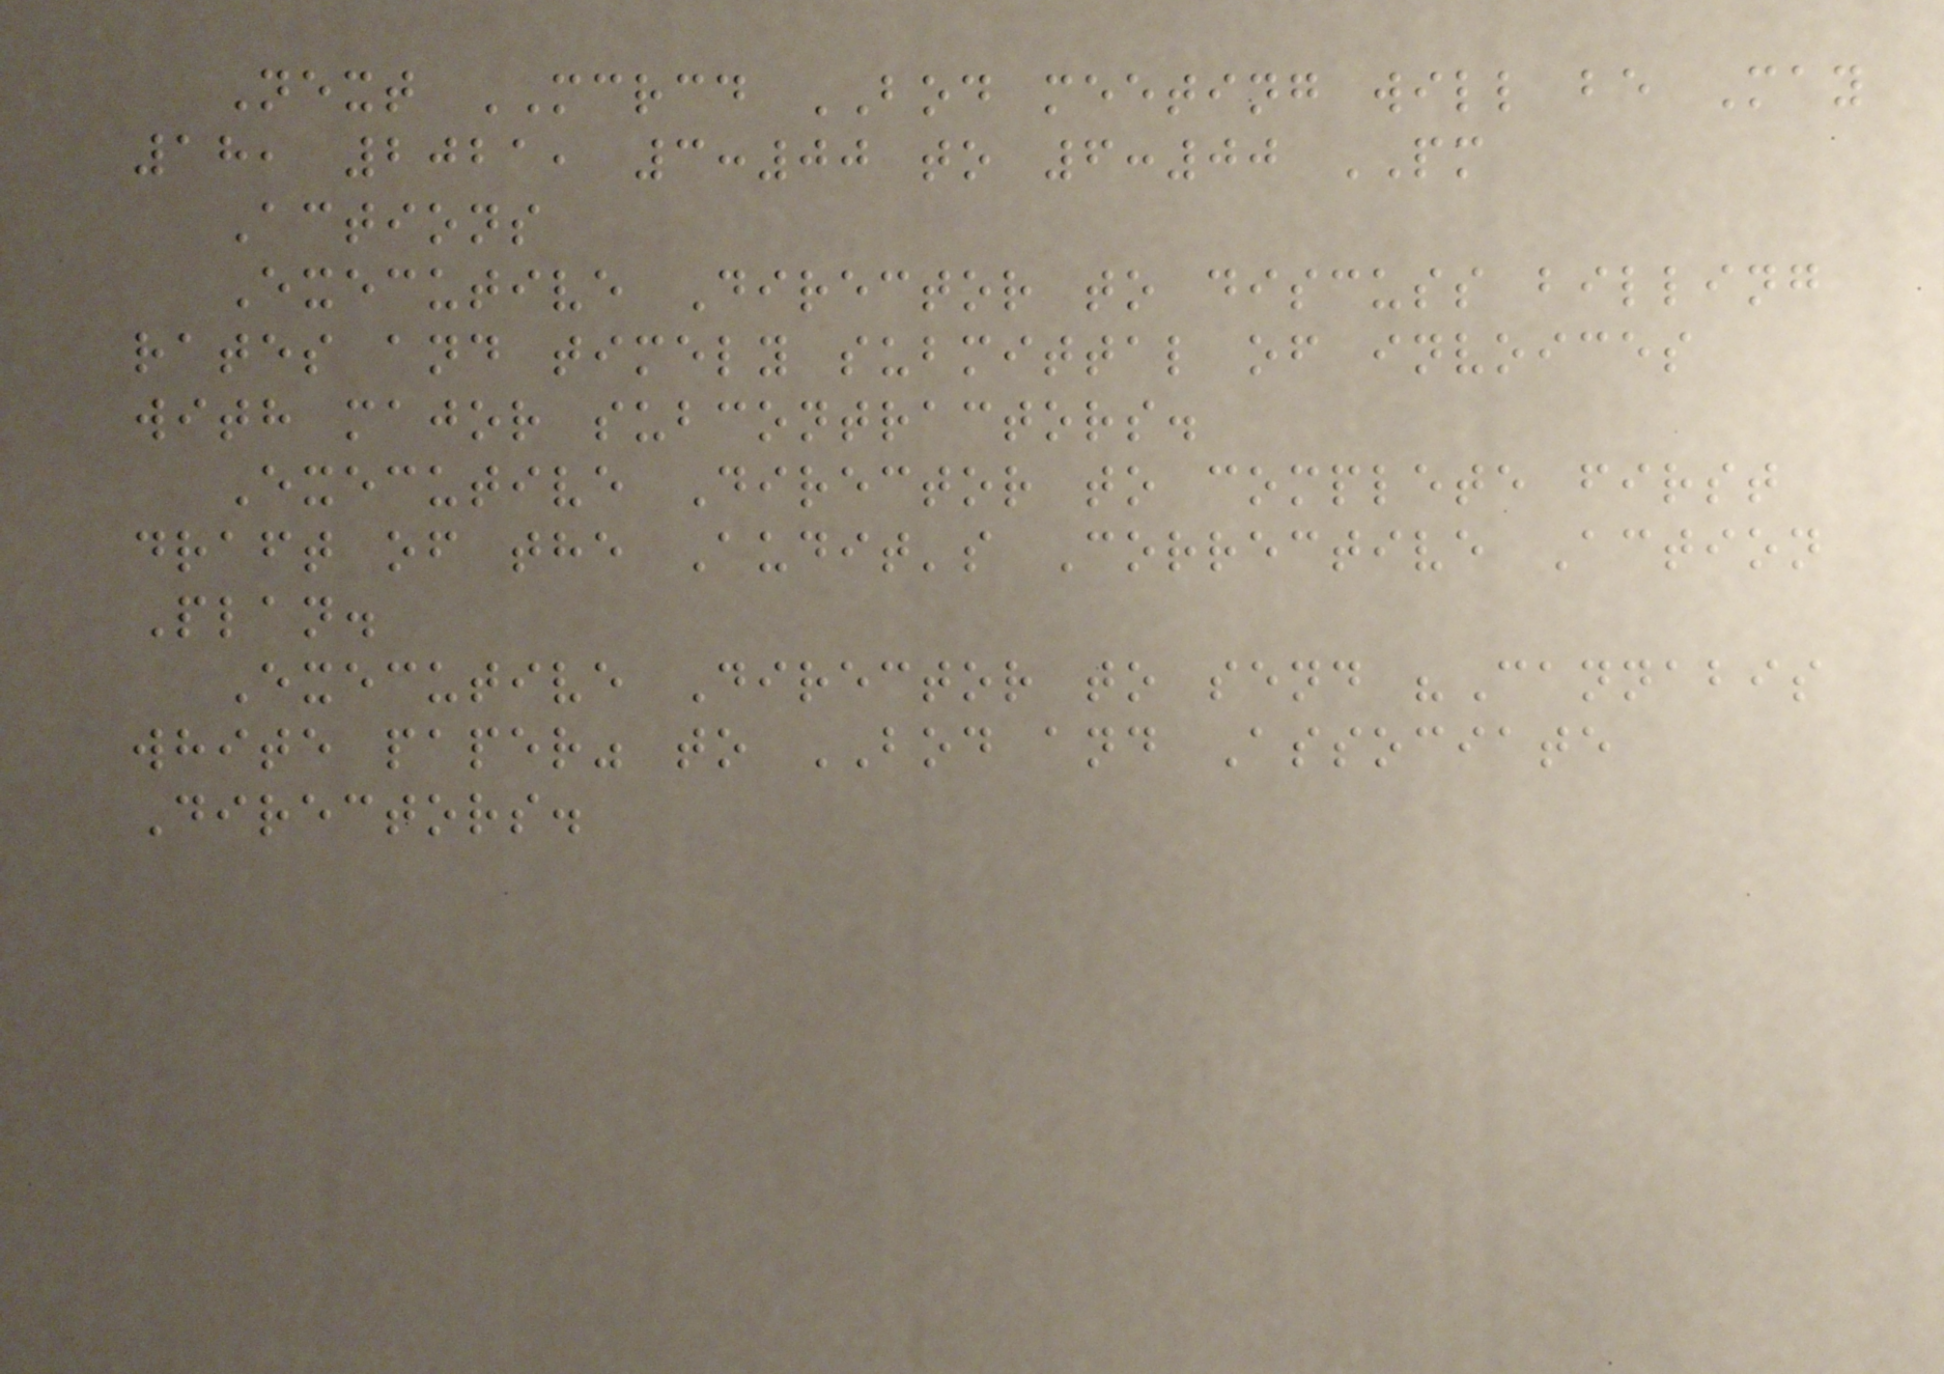Next MCRCD BOD meeting will be May
18, 2021, 3:00 to 6:00 PM
Actions
Executive Director to discuss billing
rates and timely submittal of invoices
with major subcontractors.
Executive Director to complete first
draft of the Audit's Corrective Action
Plan.
Executive Director to send "Cannabis
white paper" to BOD and Associate
Directors.
